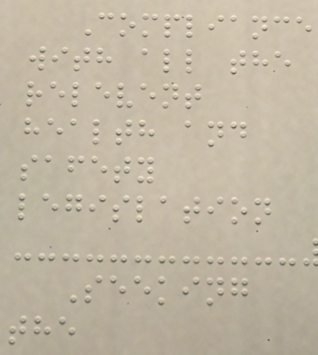Compliance
with all the
relevent
health and
safety
legislation
Seeking
the
